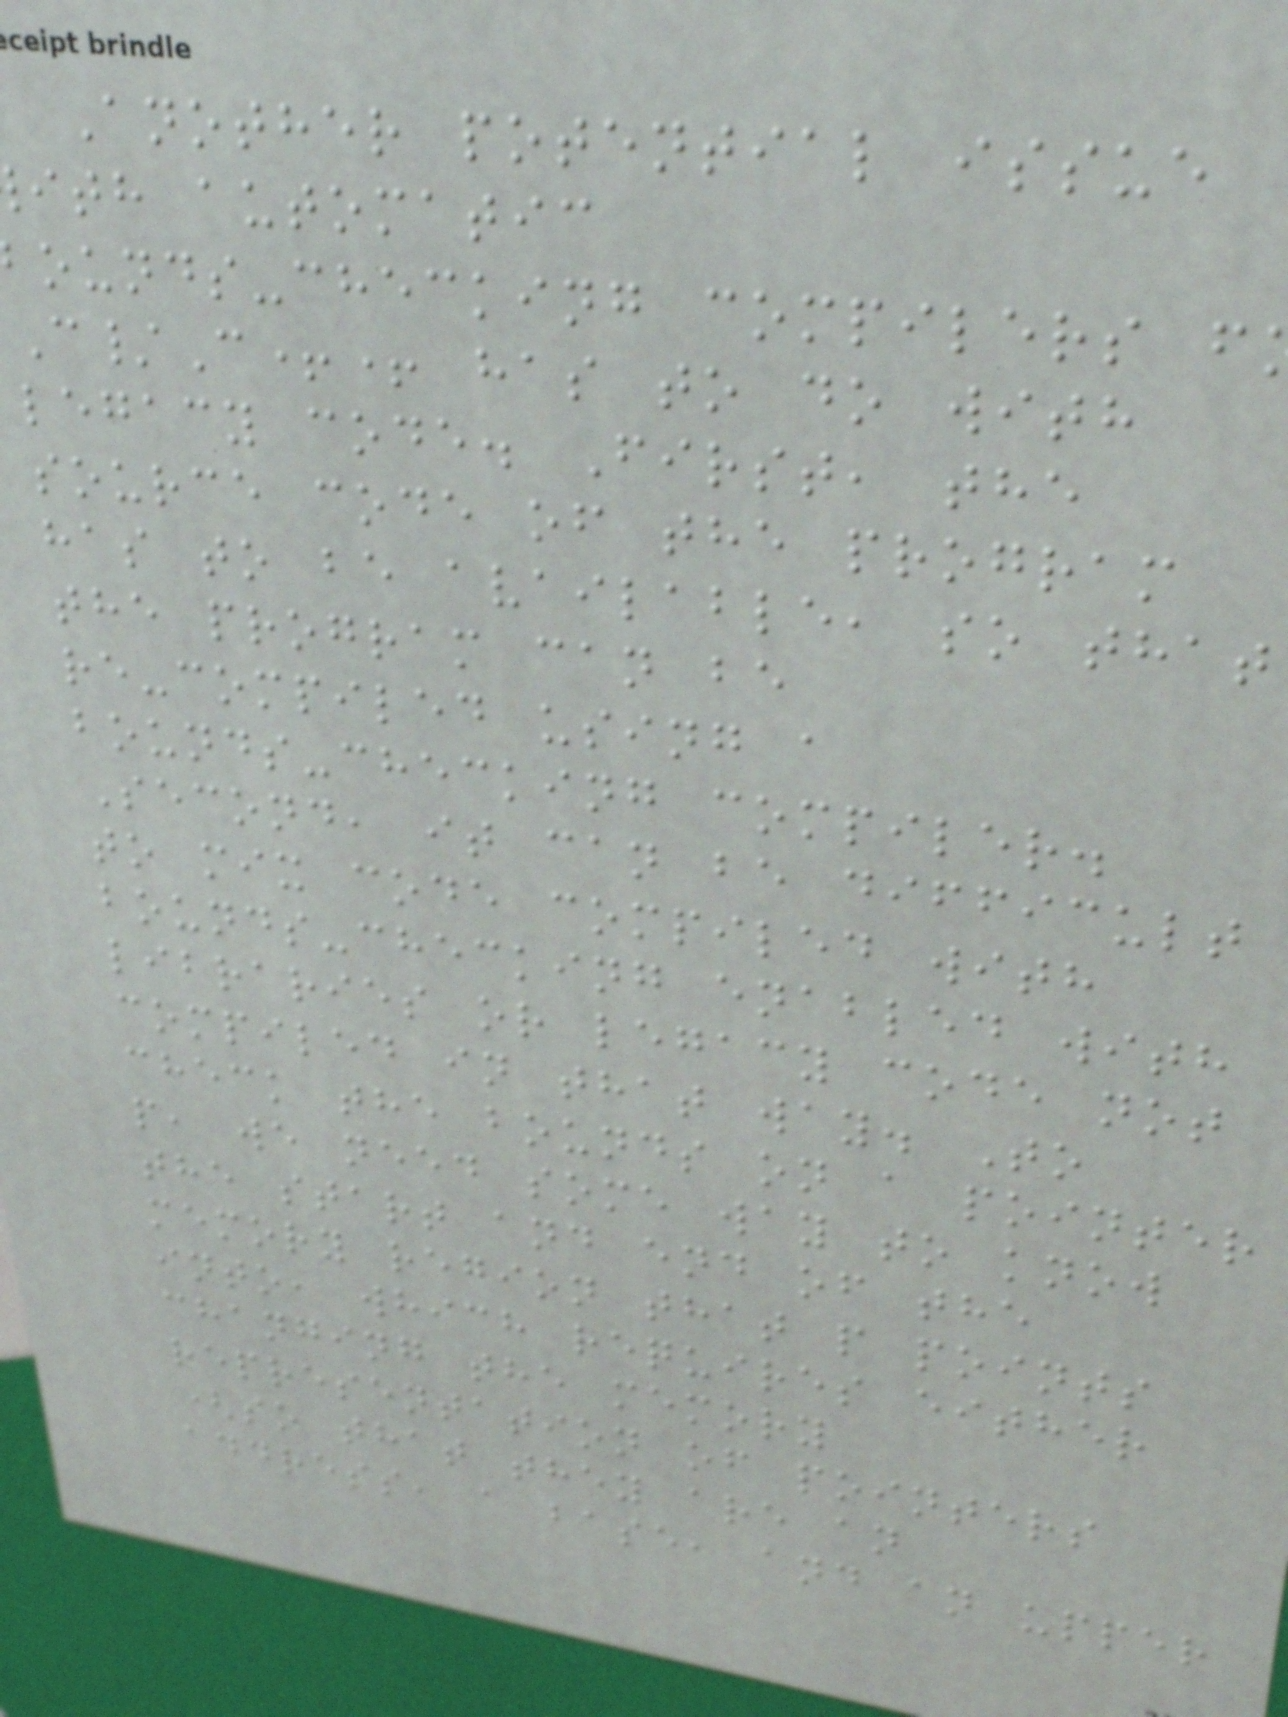Another potential issue
ith automatic
ounds-checking compilers f
C/C++ has to do with
legacy code. First, the
source code of the program
has to be available, so that
the program can be
re-compiled using a
bounds-checking compiler.
Second, it can be difficult
to mix code compiled with
bounds-checking enabled with
libraries or legacy code not
compiled in that way. To
check the bounds on a pointer
p, we need some way to know
the start and end of the
memory region that p points
into, which requires either
changing the memory
representation of pointers
(so that they are an
address, a base, and an upper
